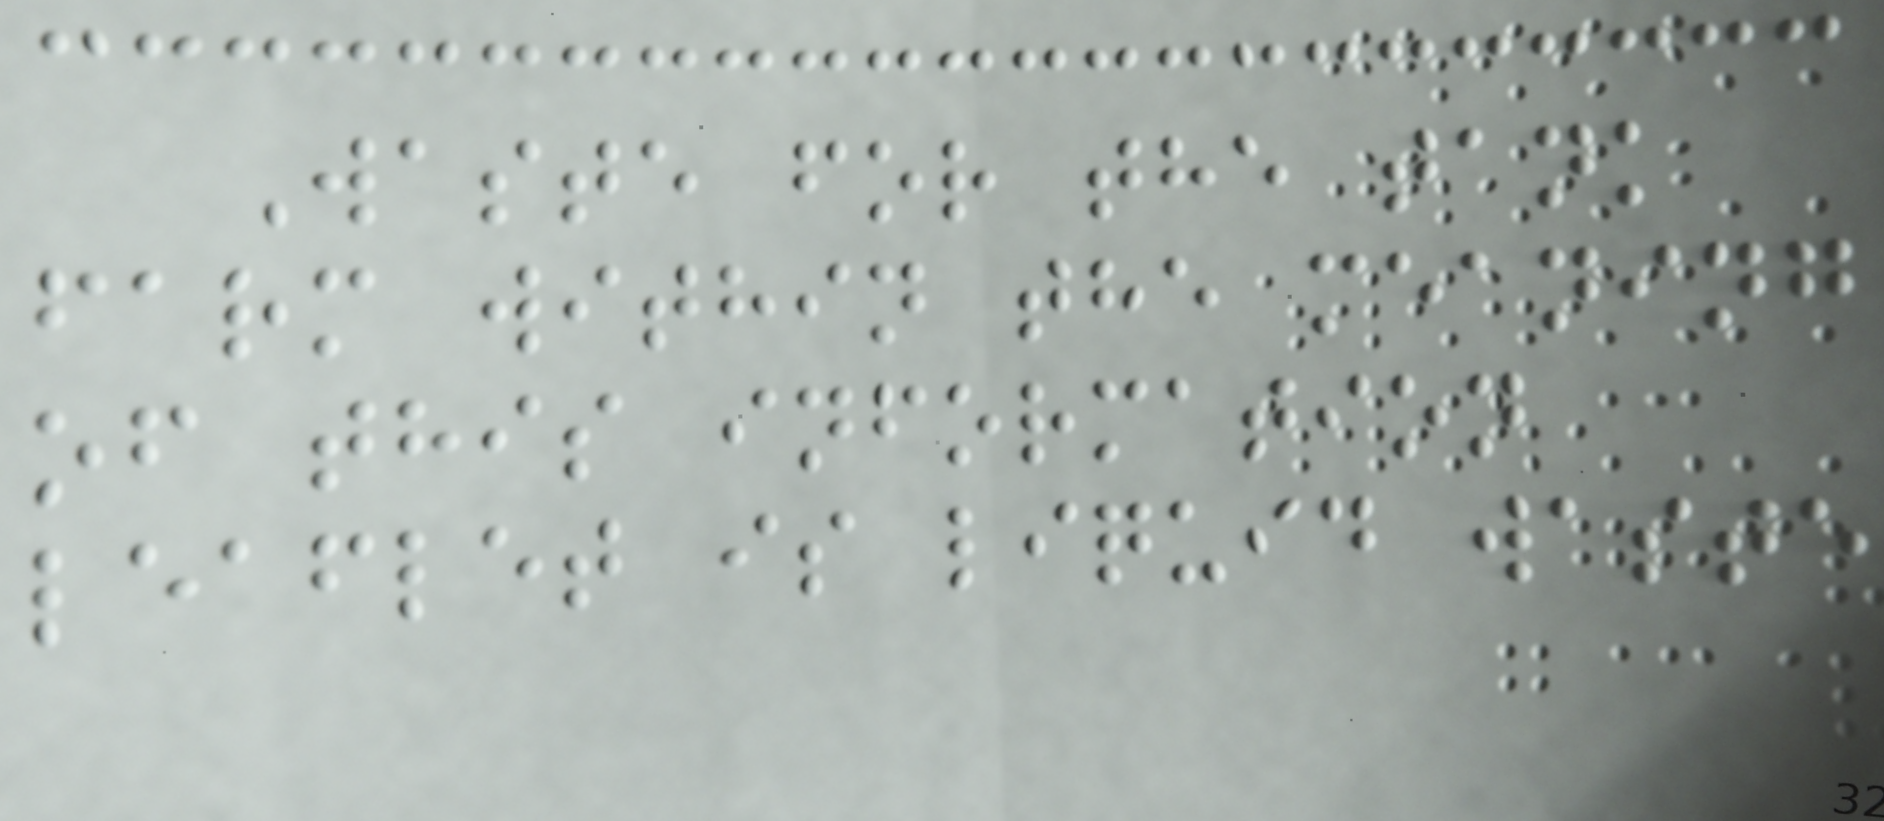Waste for the tank
farm within the meaning
of this information
leaflet is liquid waste
